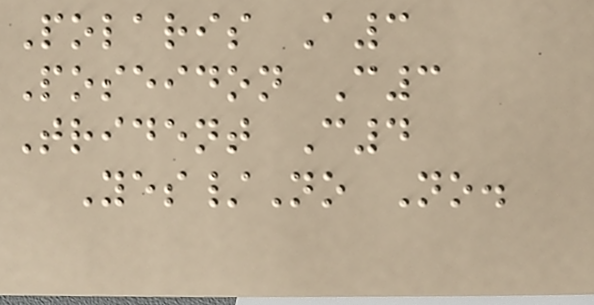Polaris A3
Poseidon C3
Trident C4
Yes/No No.
